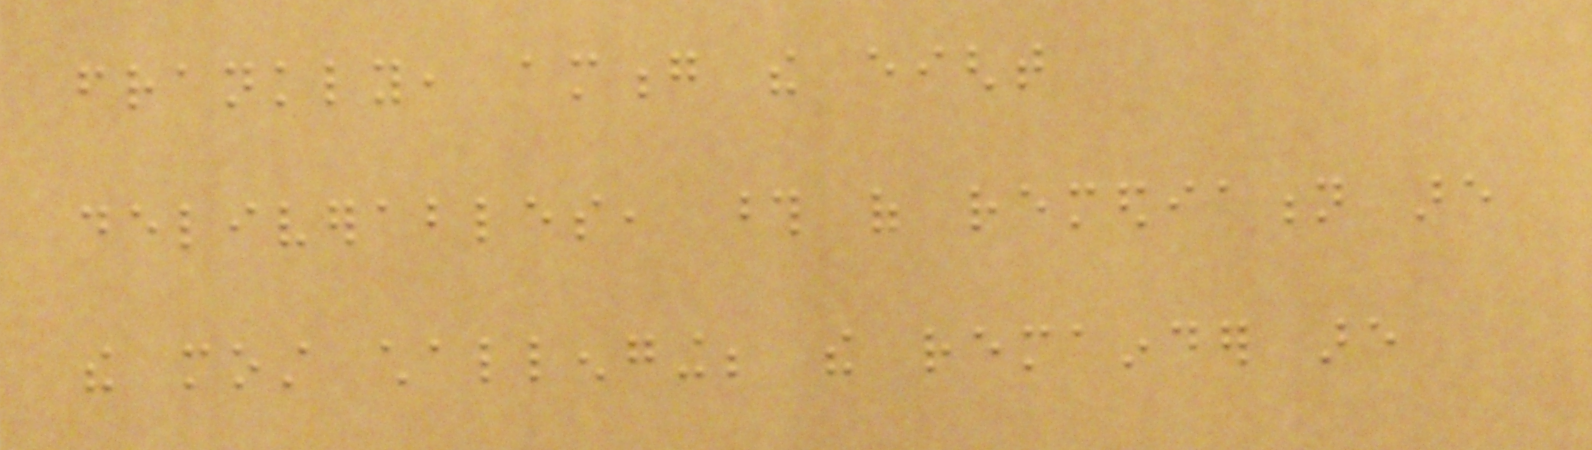frankly, among the eight
deliverables, those of remediation are
the most challenging; the remainder are
